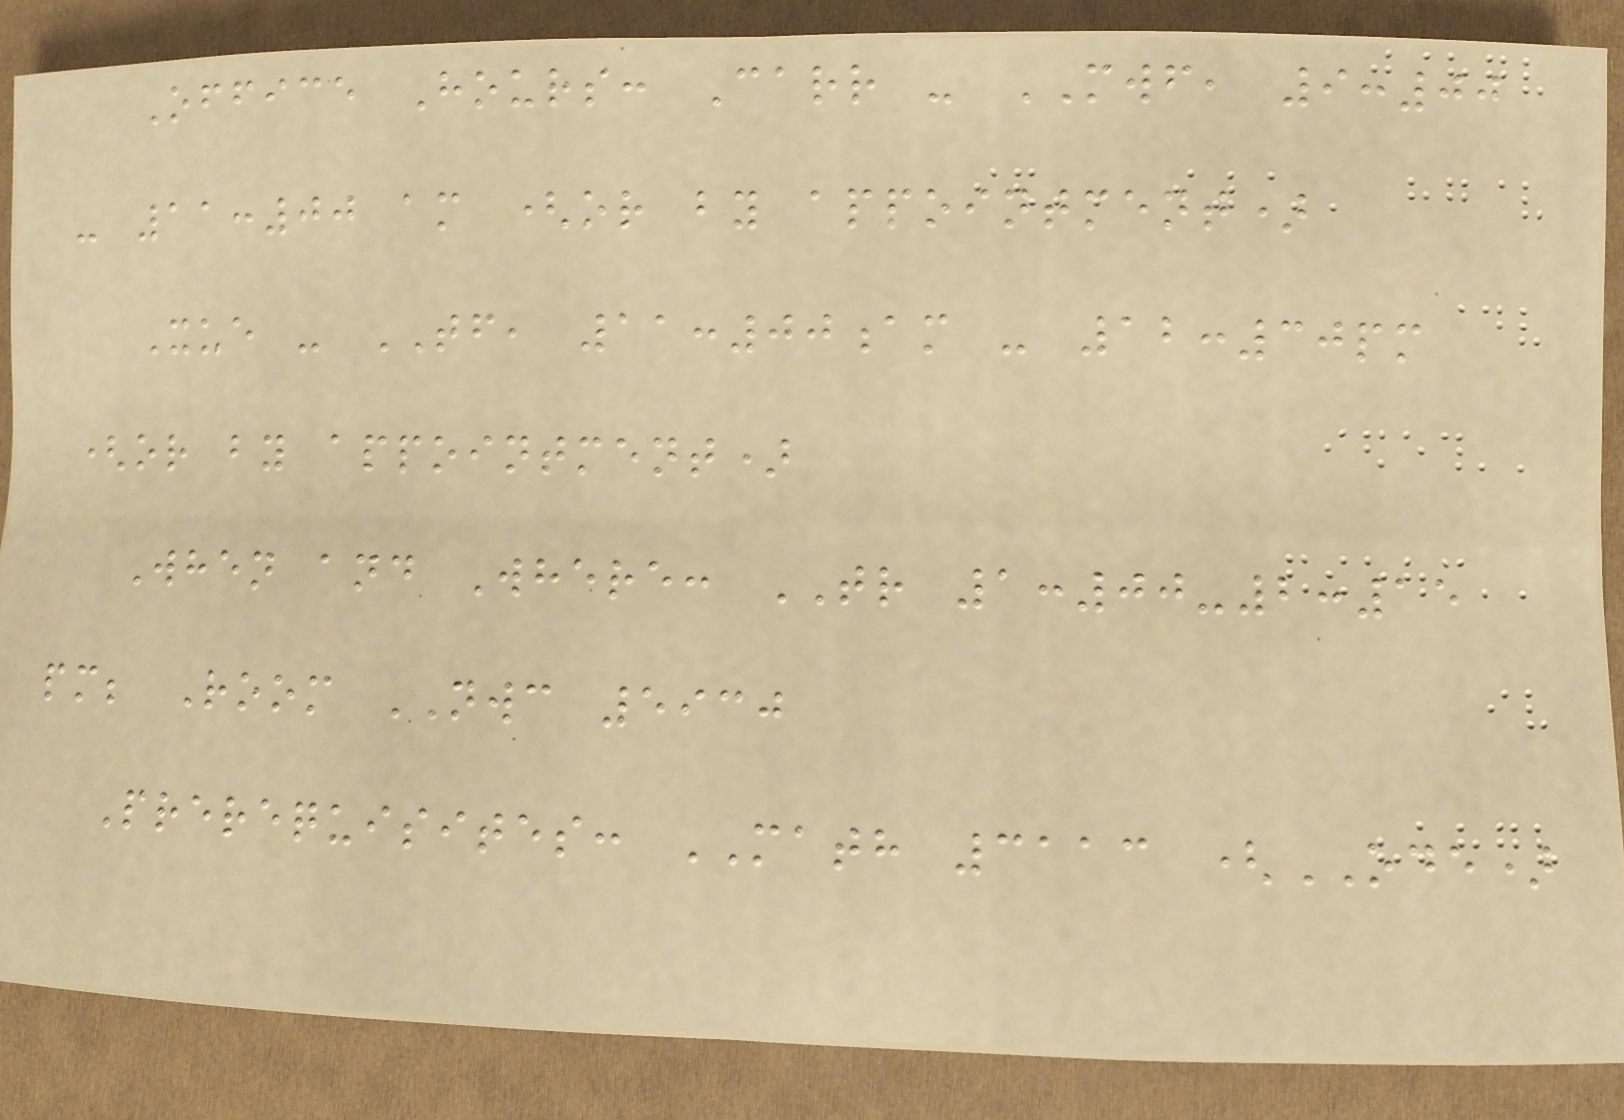Office Hours: Carr - MWF, 9:00
- 11:00 am (or by appointment)
Xue - TF, 11:00am - 12:30pm
(or by appointment)
When and Where: TR 1:00-2:15
pm; Room NWC 5930
Prerequisites: MATH 3113 (ODE)
